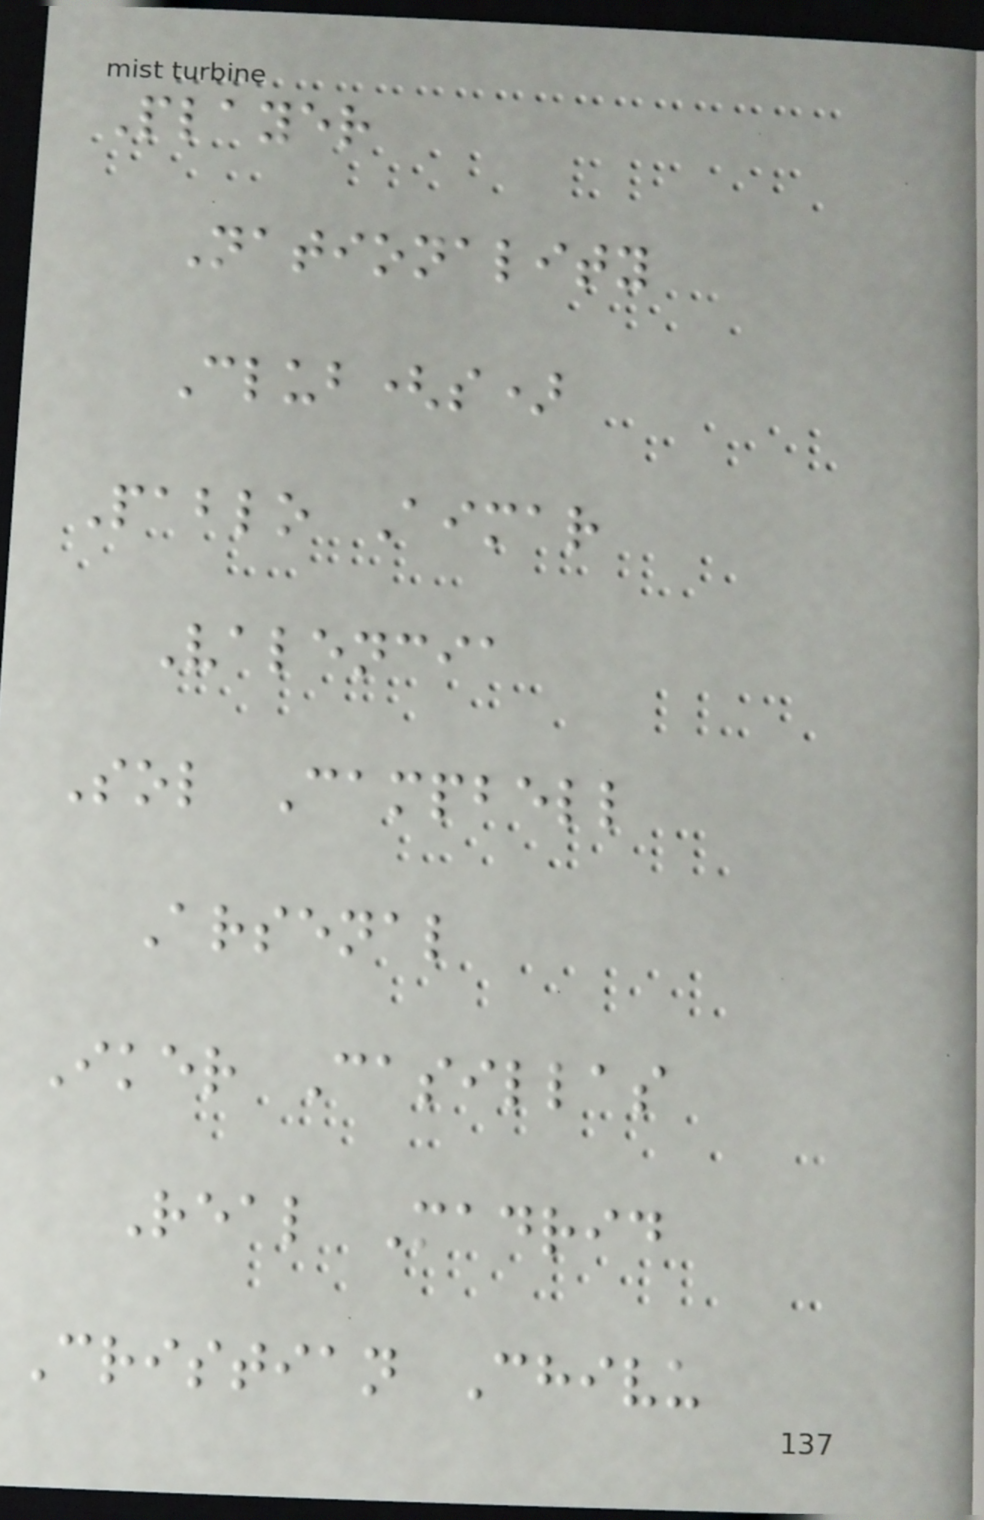Player
Nationality
Club(s)
Pablo Aimar
Valencia
Sol Campbell
Arsenal
Iker Casillas
Real Madrid
Cristian Chivu
